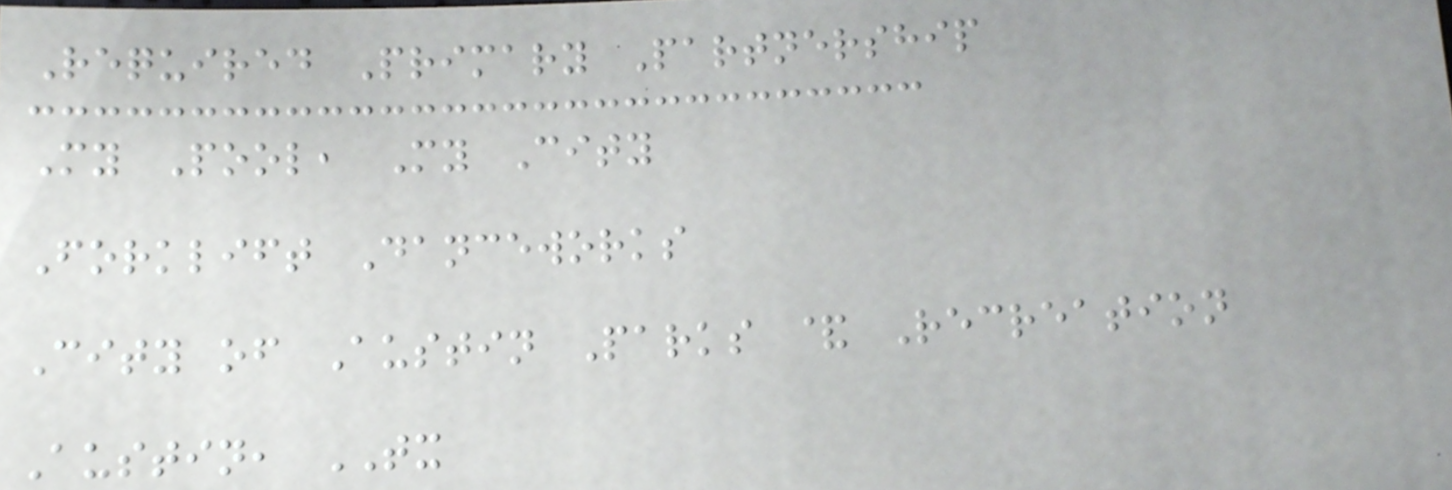Required Primary Partnership
My Pool, My City
Forklift Danceworks
City of Austin Parks & Recreation
Austin, TX
